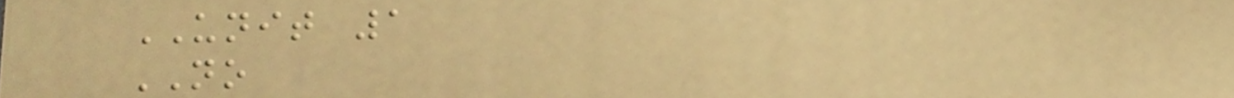UNIT 1
NO
